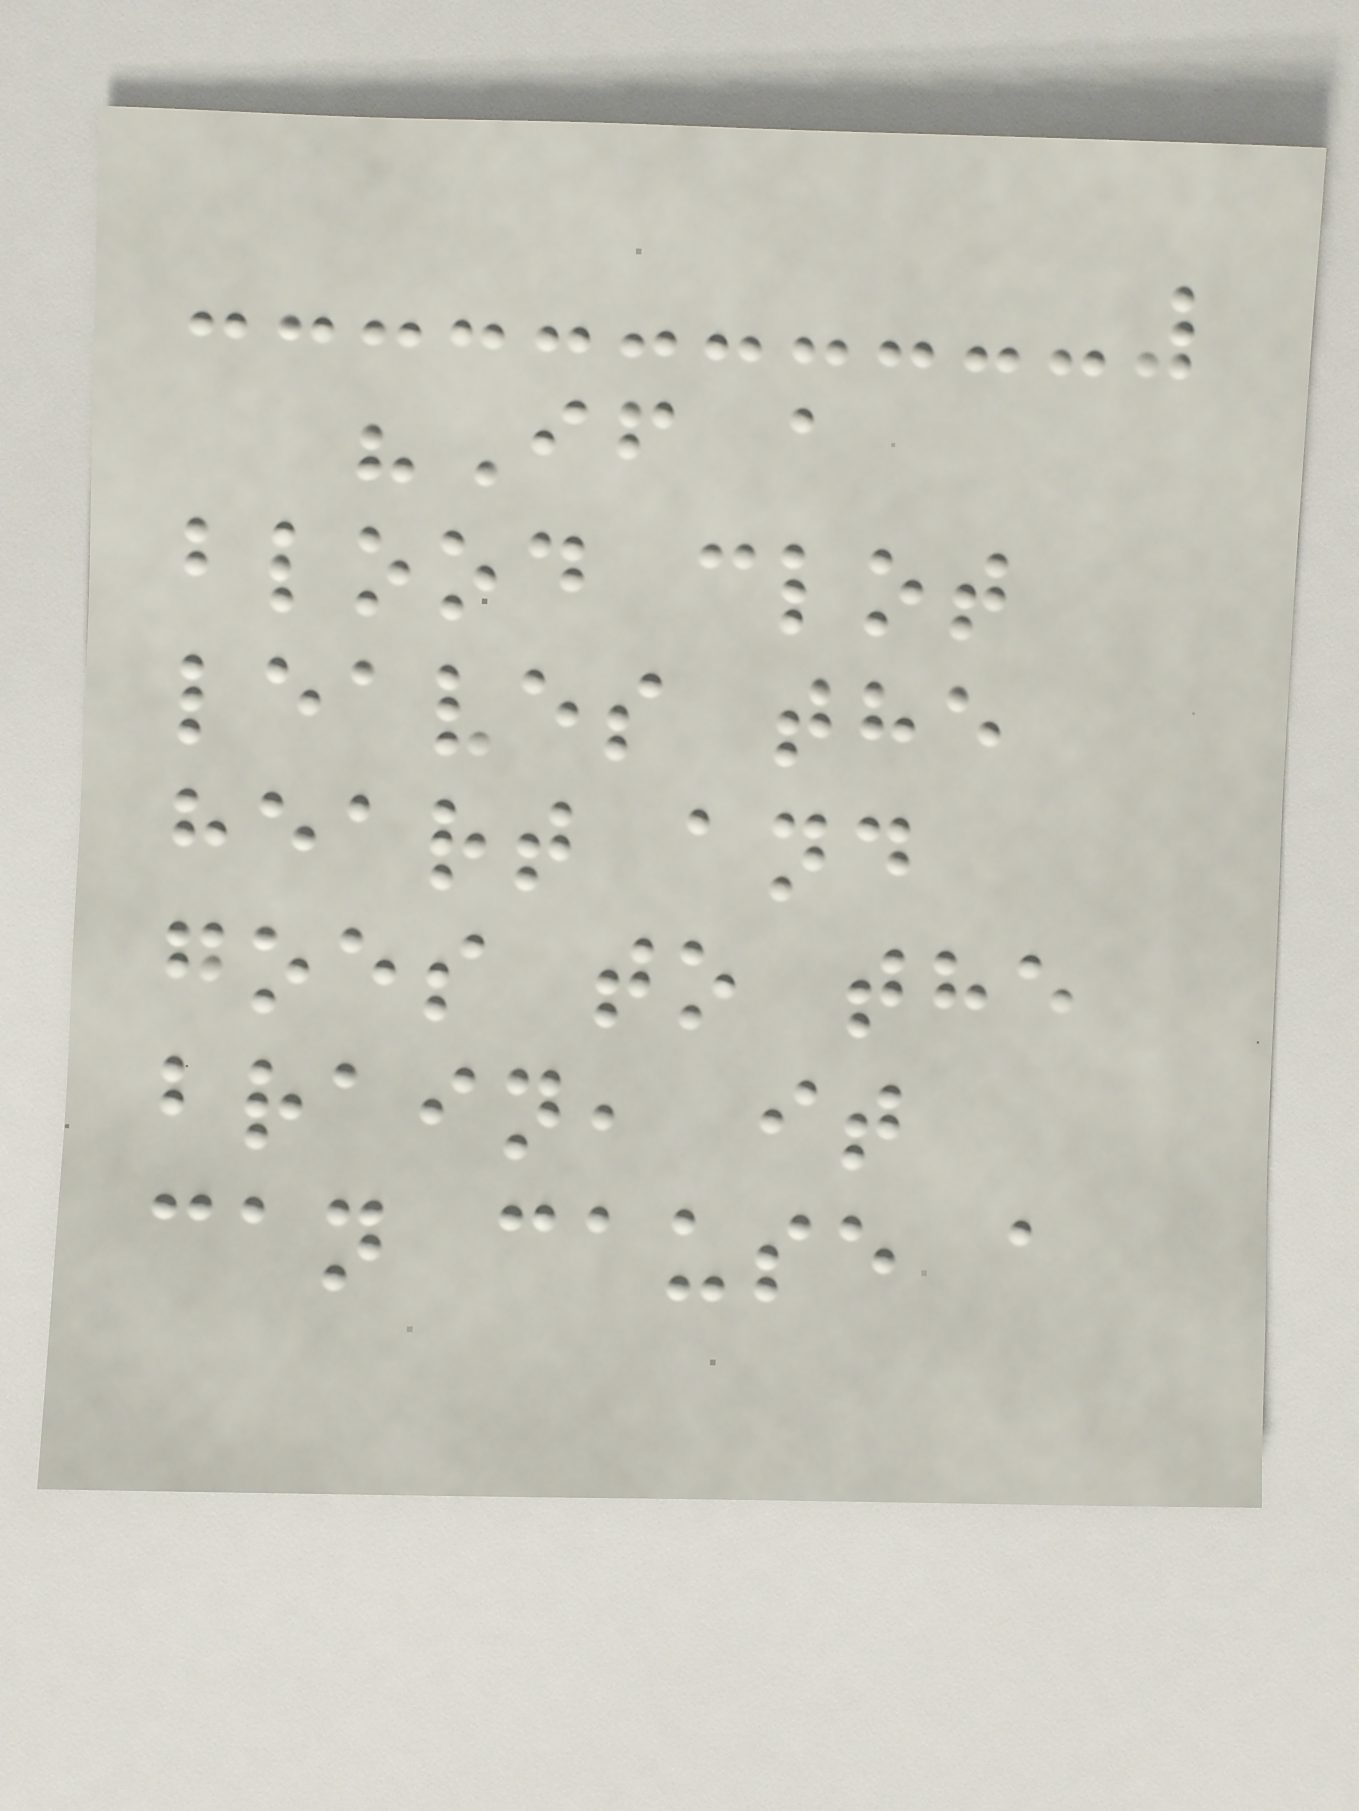"If a
blood clot
leaves the
heart and
goes to the
brain, it
can cause a
